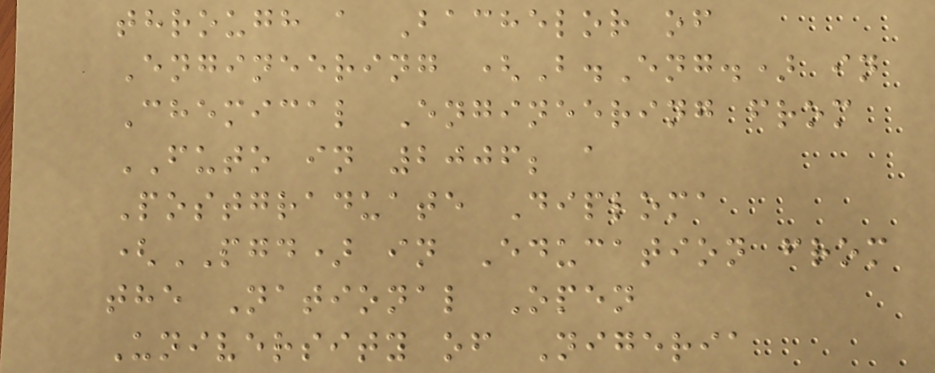through a Bachelor of
Engineering (B.Eng.) in
Chemical Engineering from
FUTO in 2006; a
Postgraduate Diploma
(PGD) in Education from
the National Open
University of Nigeria
